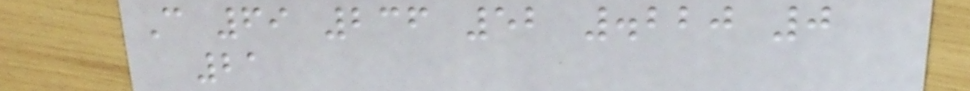C 69 236 52 .220 0
21
